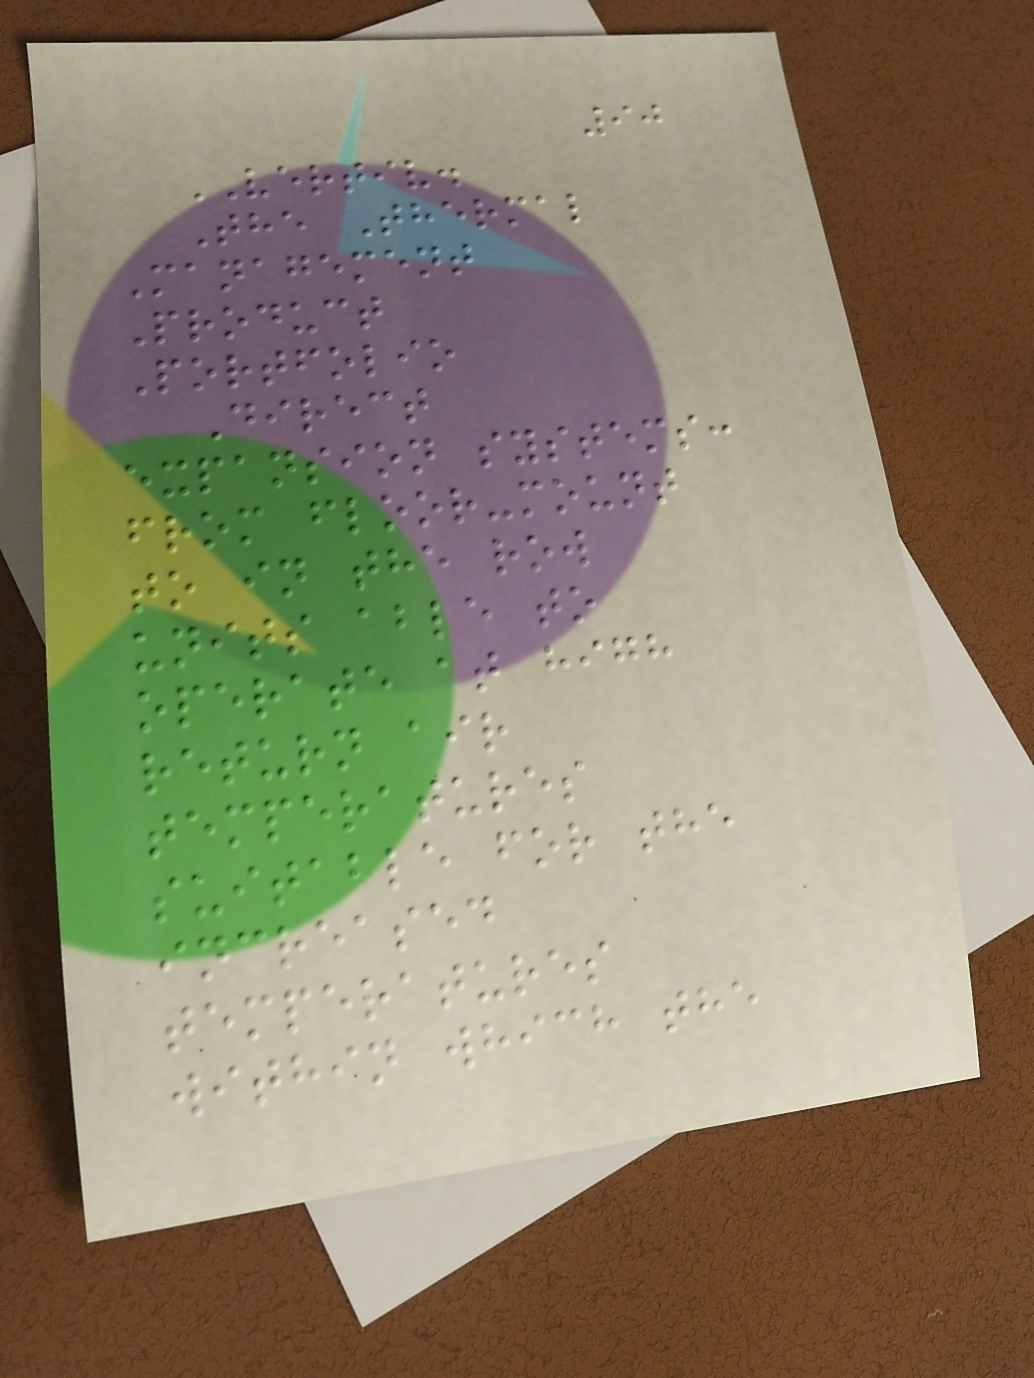90
VERTIV.
The Thermal
Management
Product
Portfolio
Direct
expansion systems:
from floor-mount
to in the row
units able to
operate at high
return air
temperatures
suitable for the
increased
temperatures
within which the
